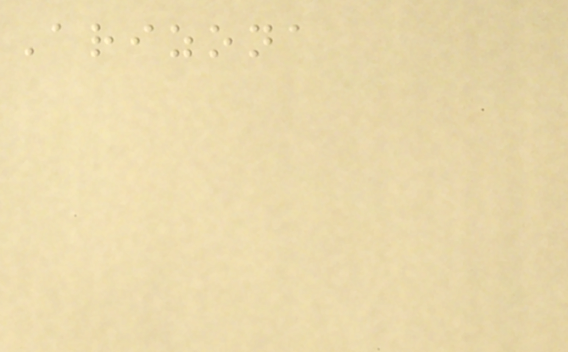Arizona
